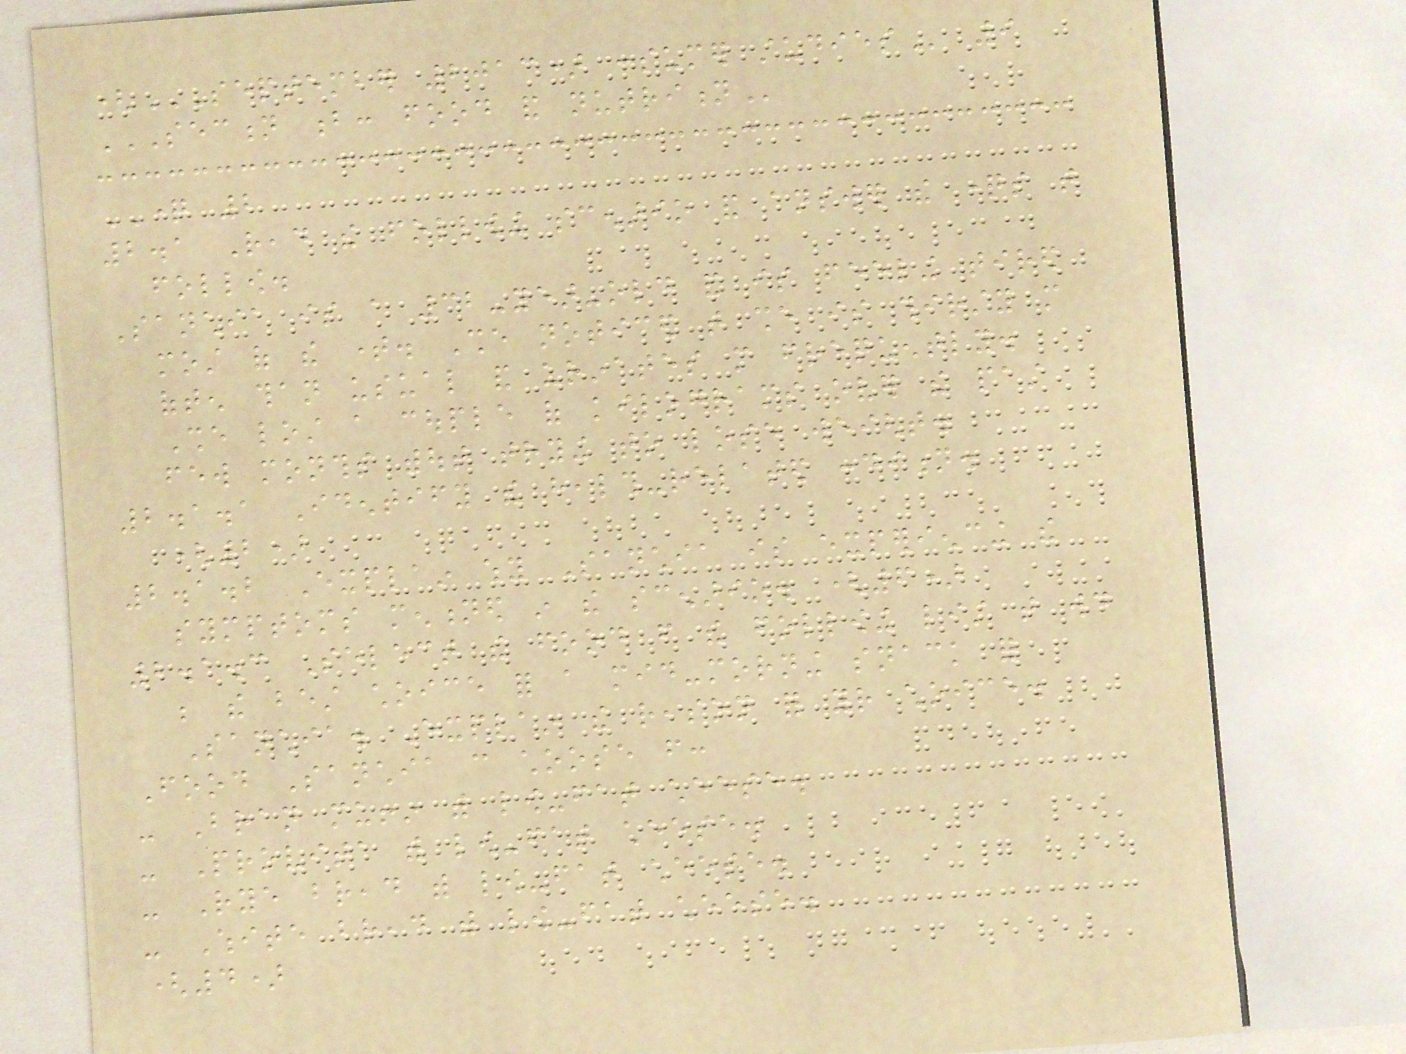(SEPTEMBER 2013) CONSUMER STUDIES 9
SECTION B: FOOD AND NUTRITION
QUESTION 2
2.1 Read the following scenario and answer the questions that
follow.
Sanchia is a 32-year-old and is feeling tired
most of the time. She noticed that she is thirsty more
often than usual and urinates more frequently.
She lost a couple of kilograms over the past
few months without trying to lose weight.
2.1.1 Identify the health-related condition.
(2)
2.1.2 Explain why Sanchia is experiencing the
symptoms mentioned in the scenario. (6)
2.1.3 Select the food from the following list that would
be the best choice for a mid-morning snack for
Sanchia. Explain the reason for your choice.
Food Sanchia can choose from:
- Bran muffin with low-fat cheese.
- Provita with low-fat cheese.
- Rye bread with low-fat cheese.
- White bread with low-fat cheese.
(4)
